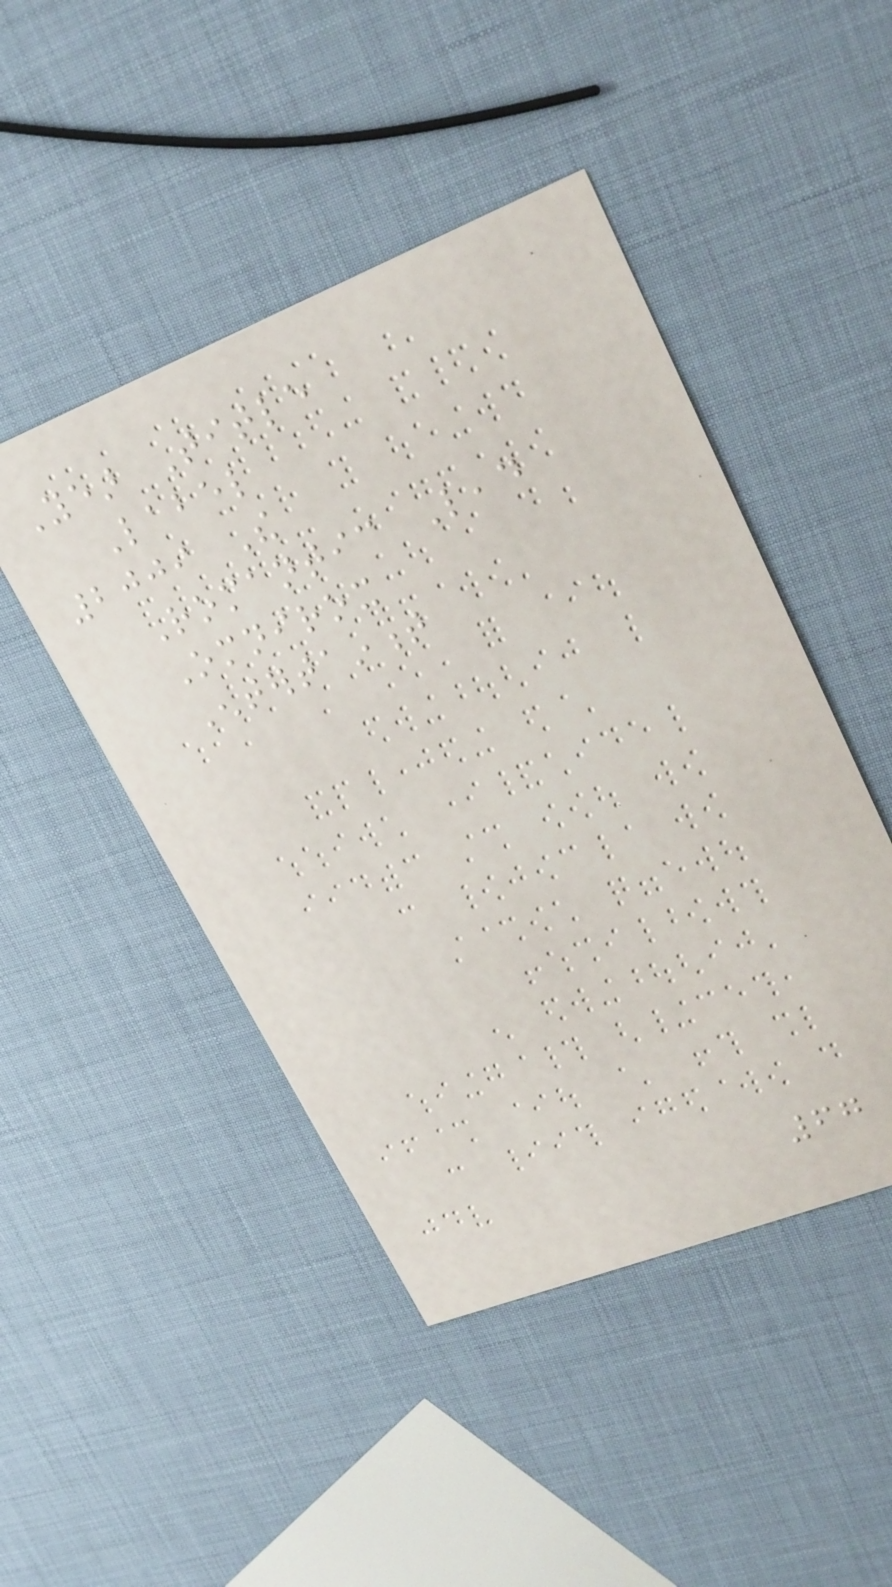Year Title
Label
2009 The
Romantic Lead
Omnirox
Entertainment
67
